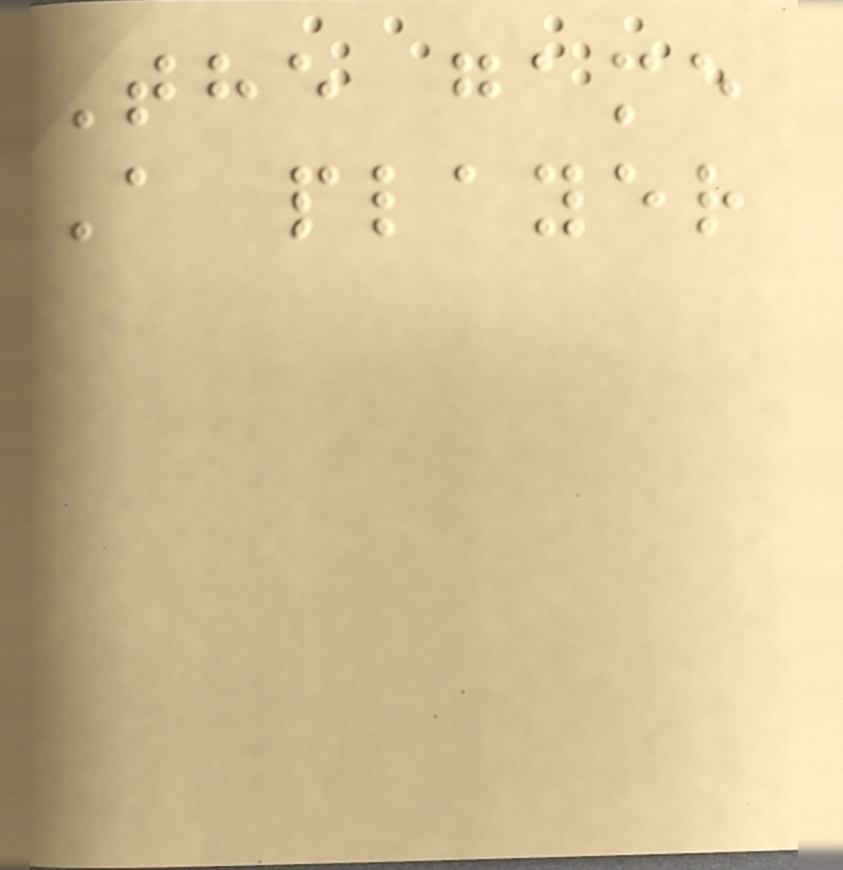The game
A player
